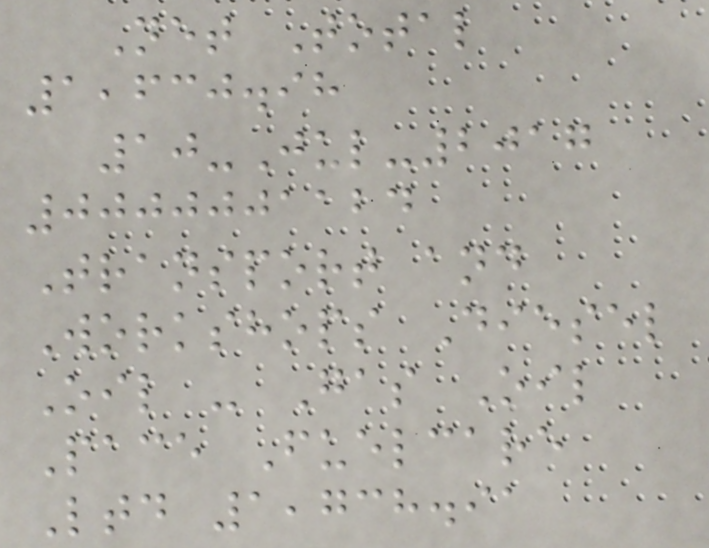Net Total
1,630.98
10-Jul-2017
0000001124
Transport and
Workshops Diesel
Oil - Gas Oil
Pace Fuelcare
Ltd 1,738.91
